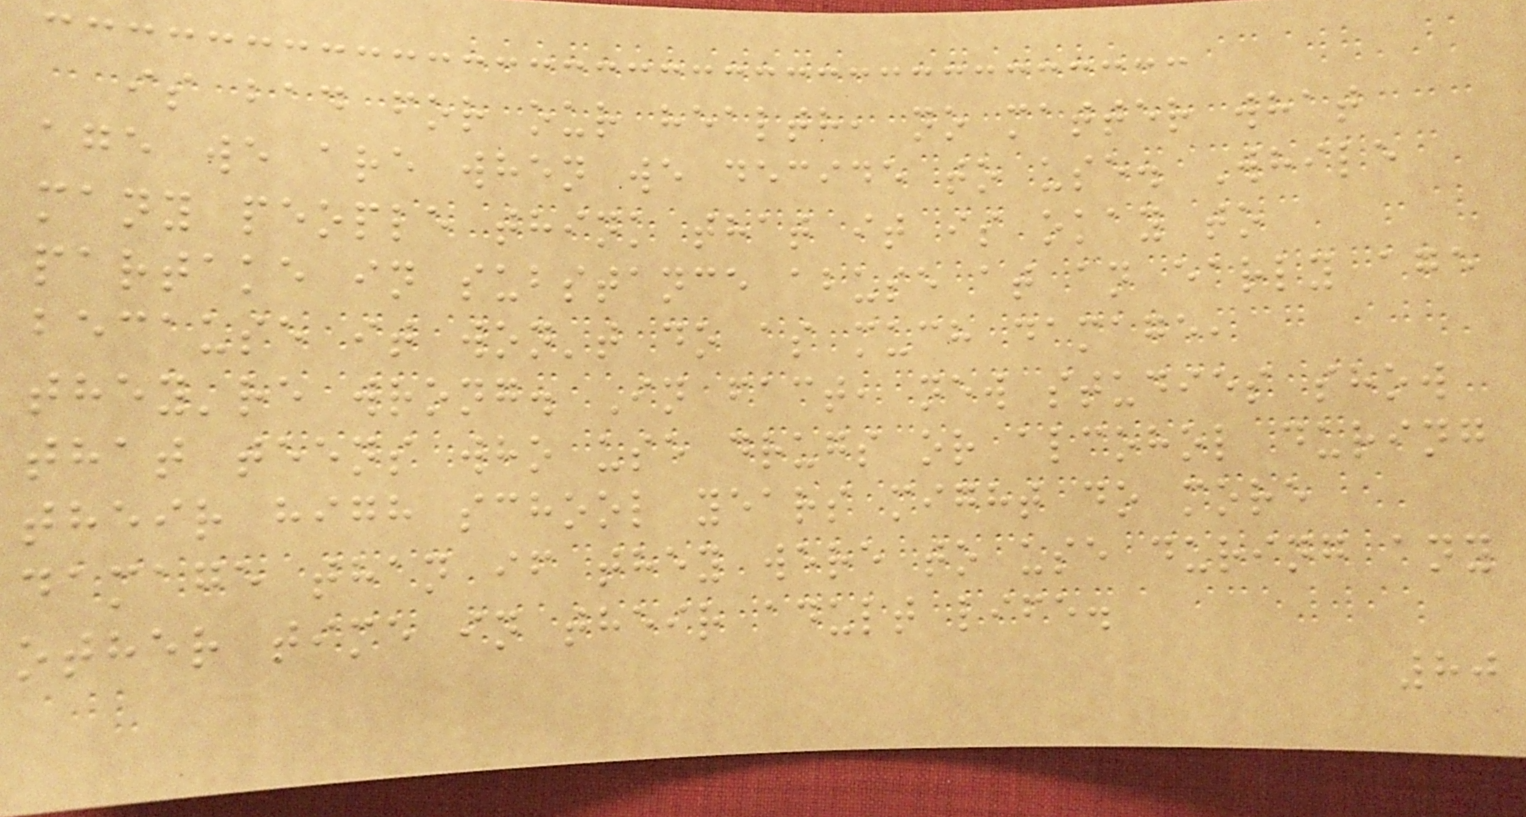is bad for our health, no matter what
age we are when we decide to use. While
many people think that it is okay to
partake in substance abuse at an early age
because it won't do as much damage,
they're wrong. In fact, new studies show
that teens who use drugs or alcohol during
their high school years might do more
damage than if they were to use during any
other time in their adult life.
80
